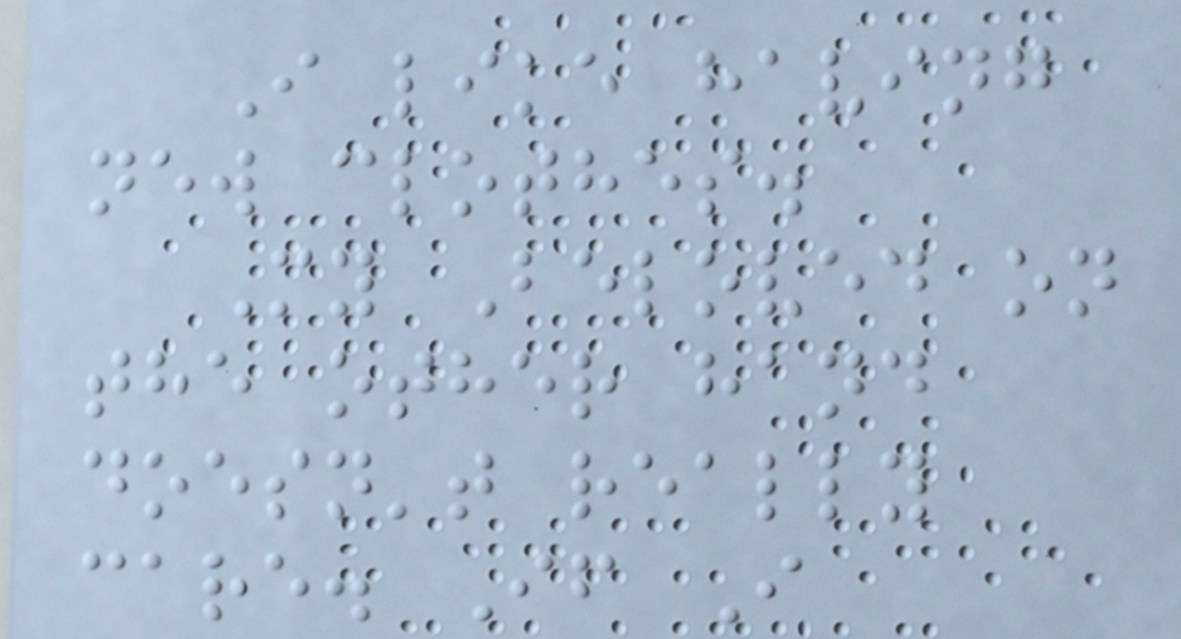I like having
new clothes.
My Beloved on
the other hand
doesn't really
care. If I
